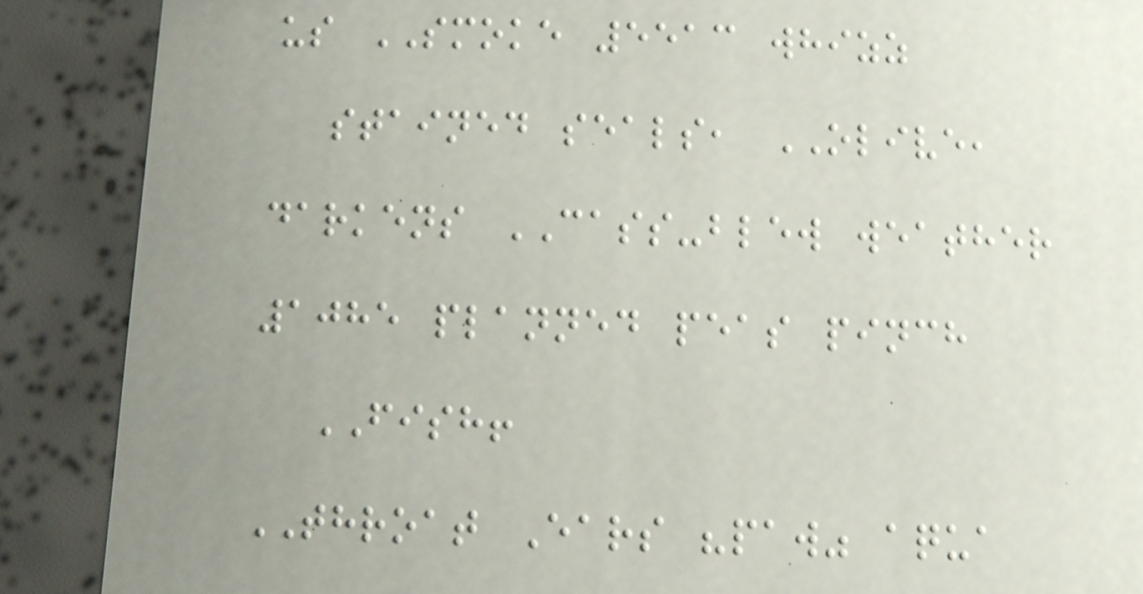us SMOKE 5513 whizz
stained seals, OLIVE,
darkens CASS-blew weather
1085 planned peas pinch
FISH!
THROAT Ears "paw" aqua
